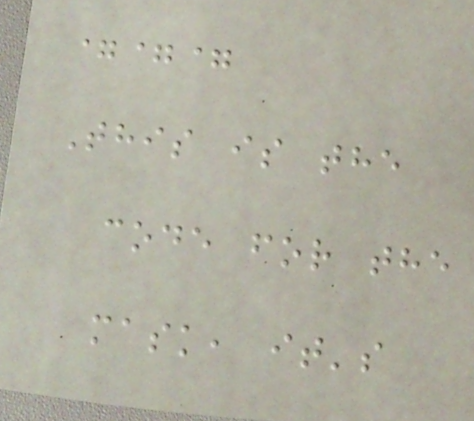===
This is the
code for the
mask, it's
